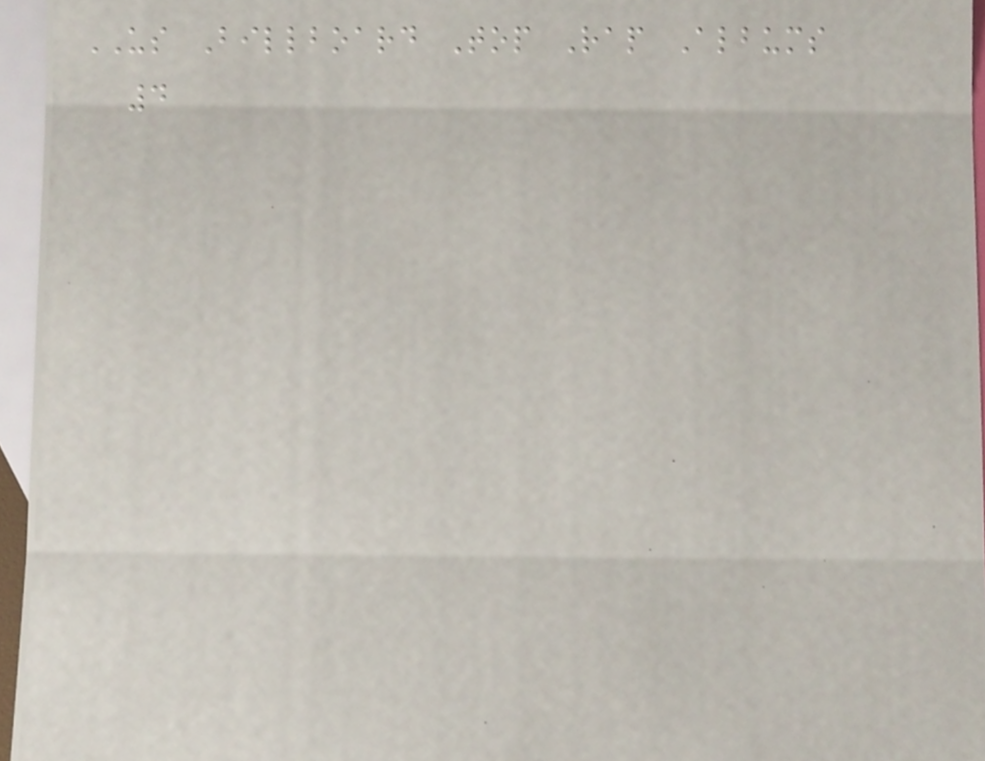US Billboard Top Rap Albums
4
